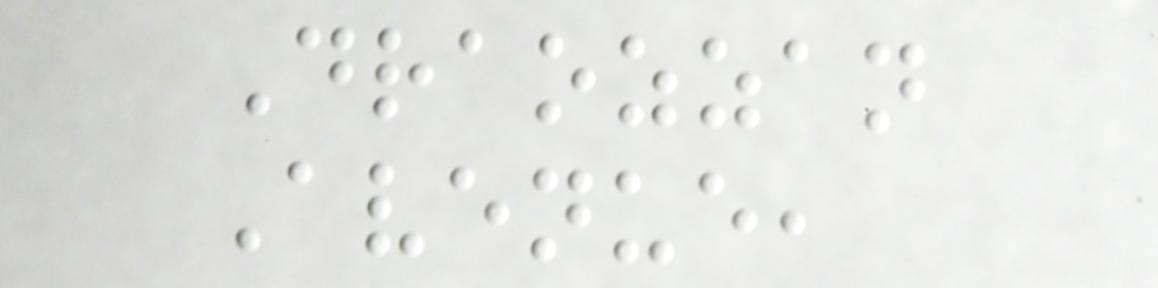Draozzan
Avenue,
